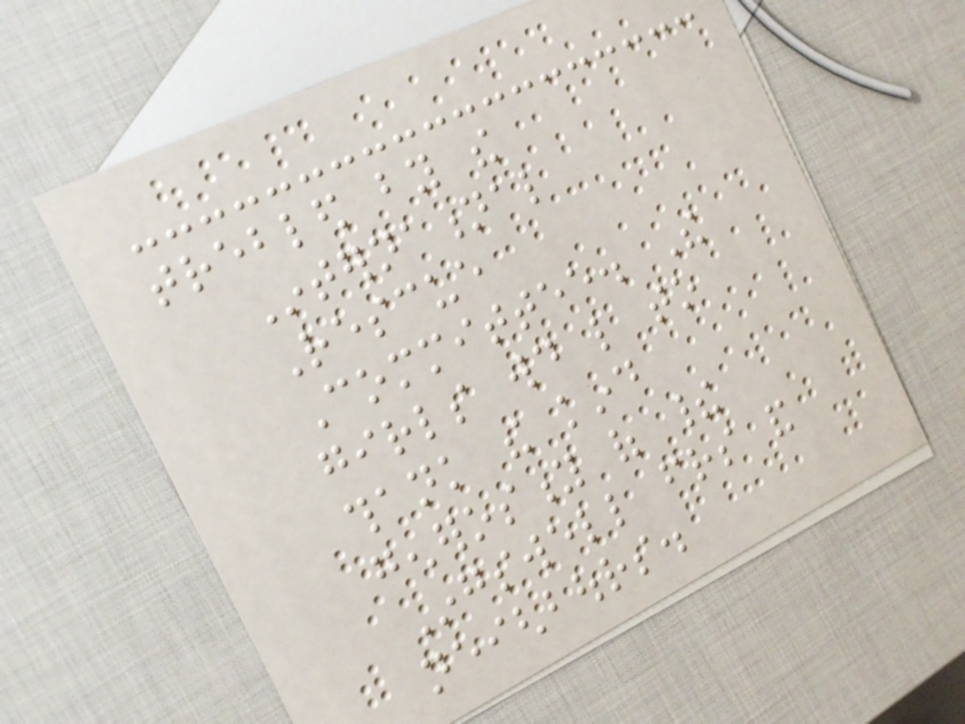trebled by the
International
Rescue
Committee. The
girls would like to
thank the kind
generosity of their
Ingswell friends and
neighbours.
